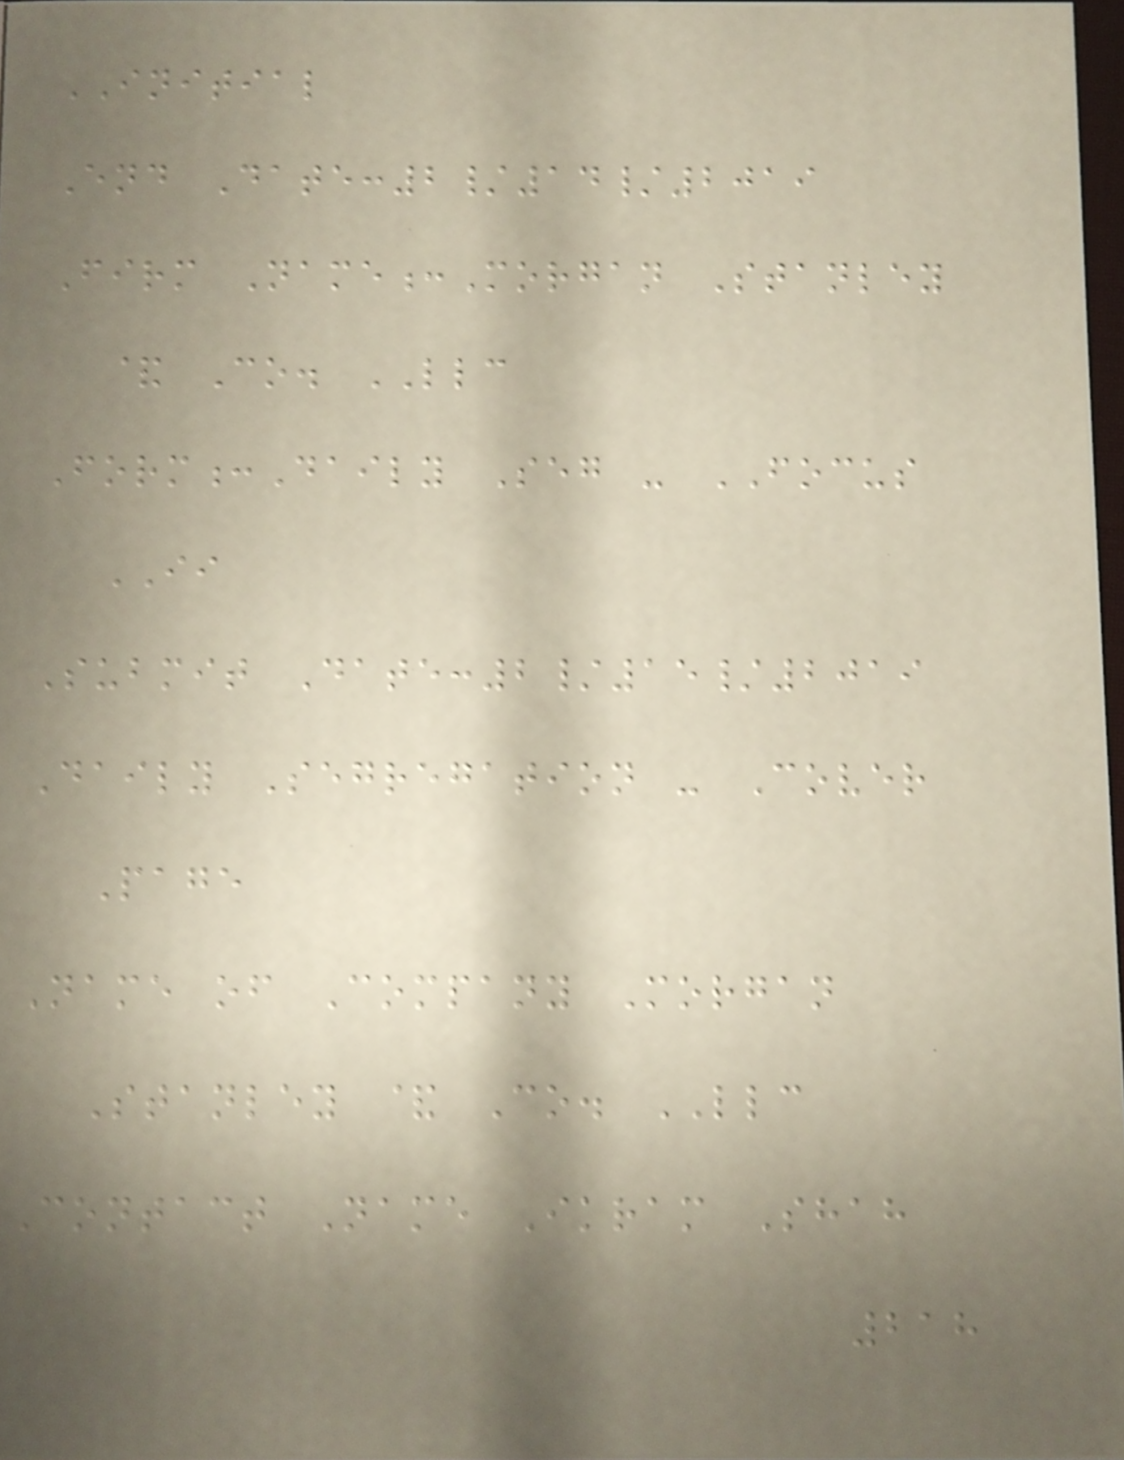INITIAL
End Date:2/14/2019
Firm Name:Morgan Stanley
& Co. LLC
Form:Daily Seg - FOCUS
II
Submit Date:2/15/2019
Daily Segregation - Cover
Page
Name of Company Morgan
Stanley & Co. LLC
Contact Name Ikram Shah
218
